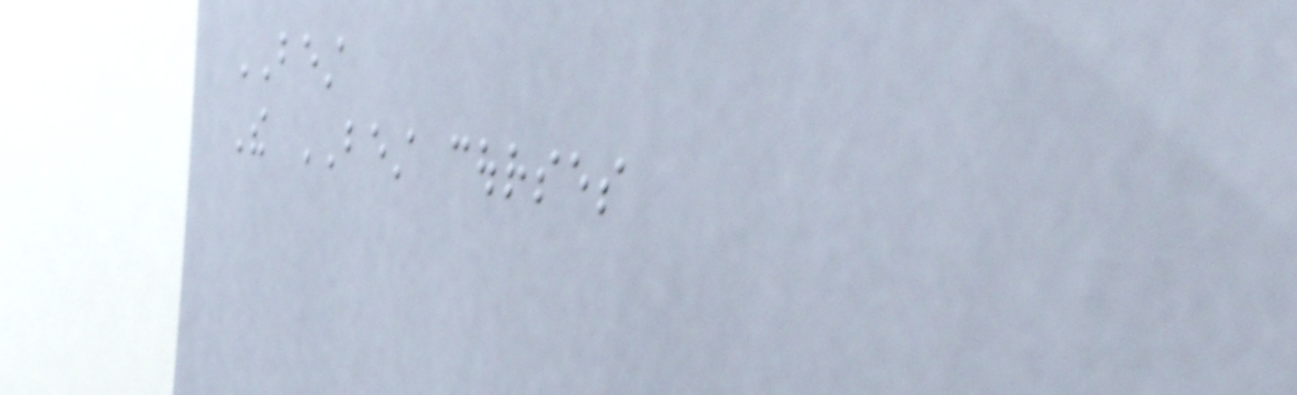BEST
The BEST courses
